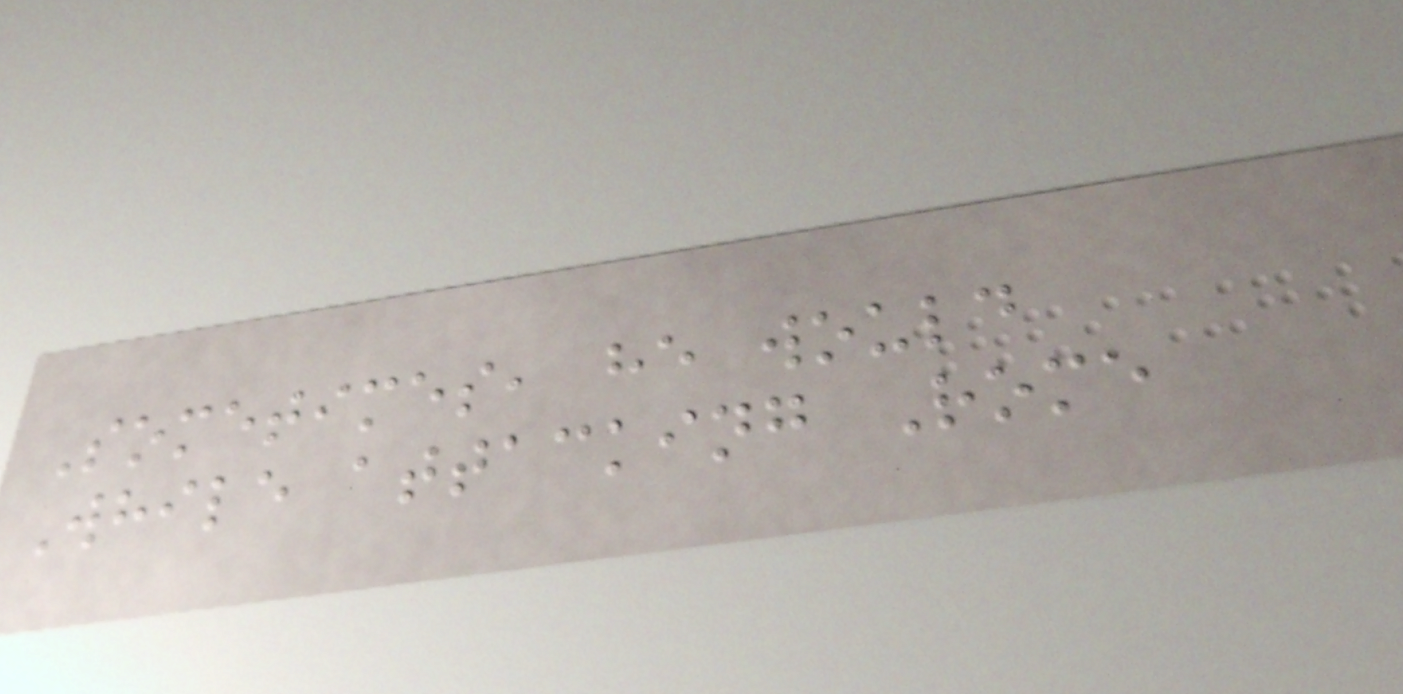Sometimes, he would
While attacking Rome
